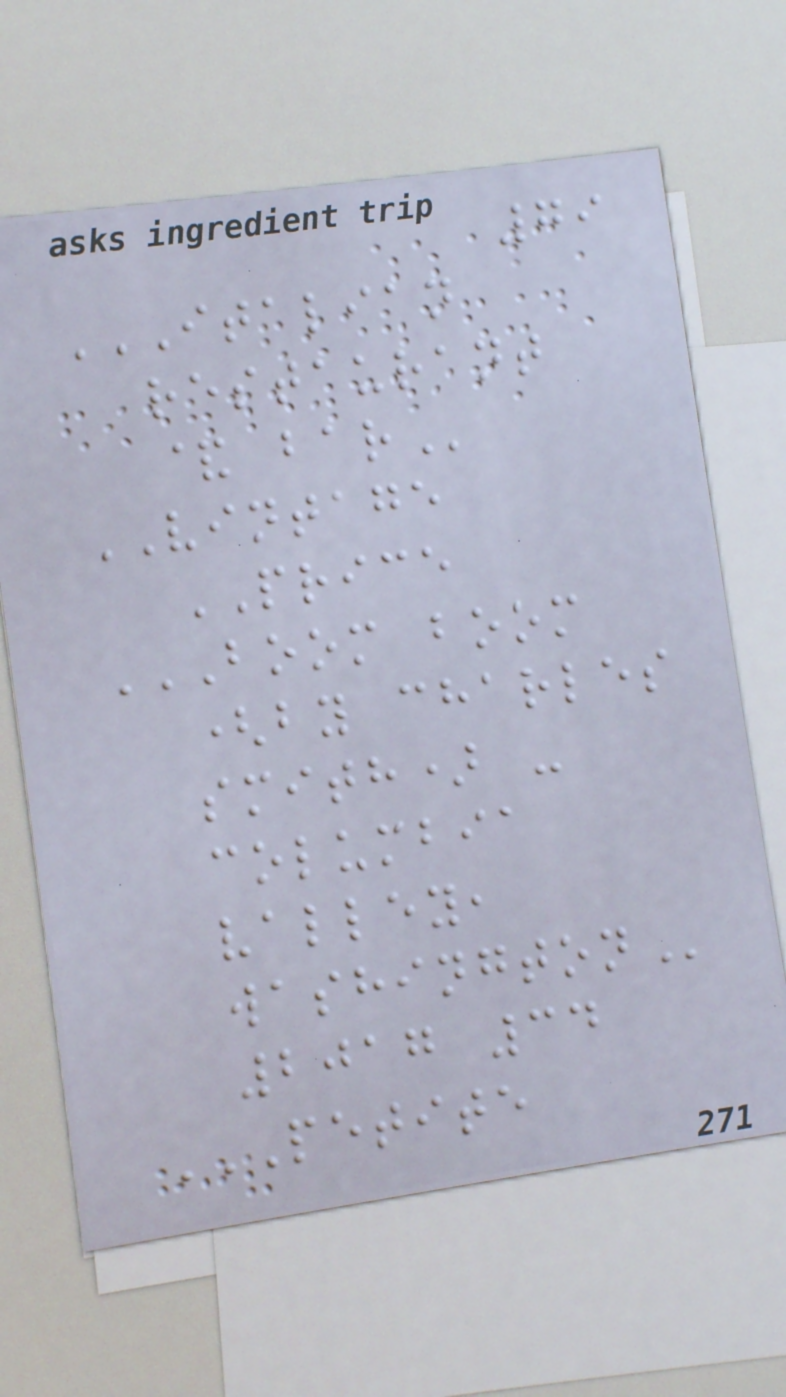79
ITALIAN
RESTAURANT
& BAR
VINTAGE
PRICE
BOOM BOOM
(BY CHARLES
SMITH) -
COLUMBIA
VALLEY,
WASHINGTON
2017 34
PETITE
